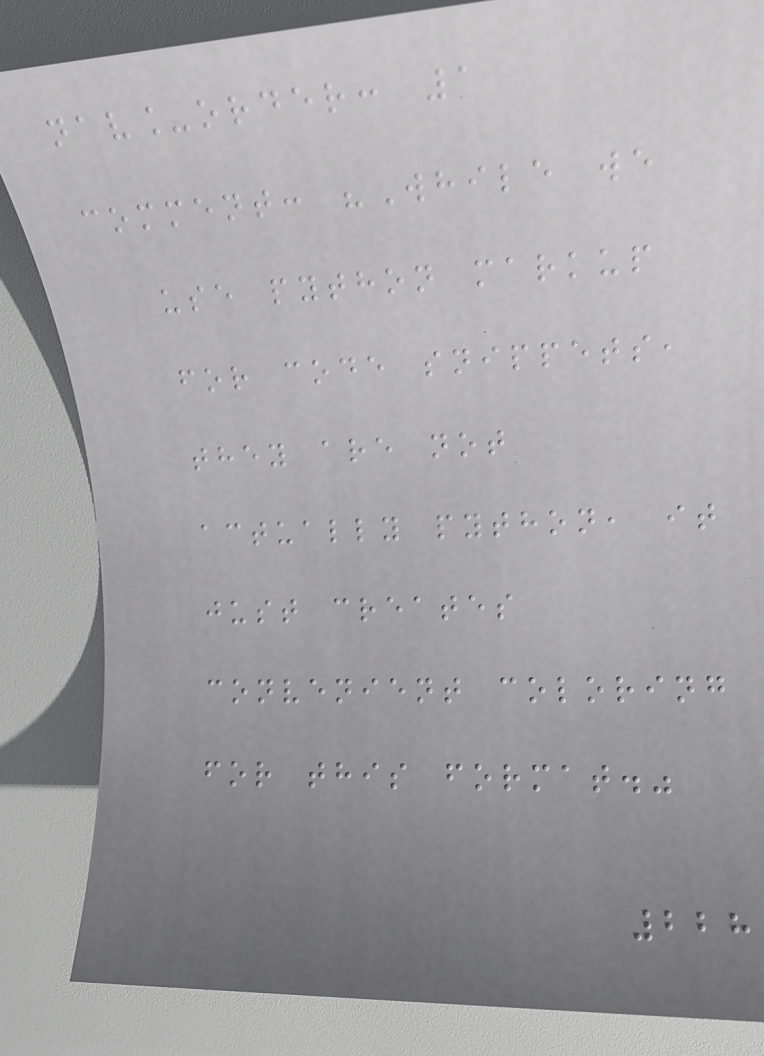nav_order: 1
comment: "While we
use python markup
for code snippets,
they are not
actually python, it
just creates
convenient coloring
for this format."
228
